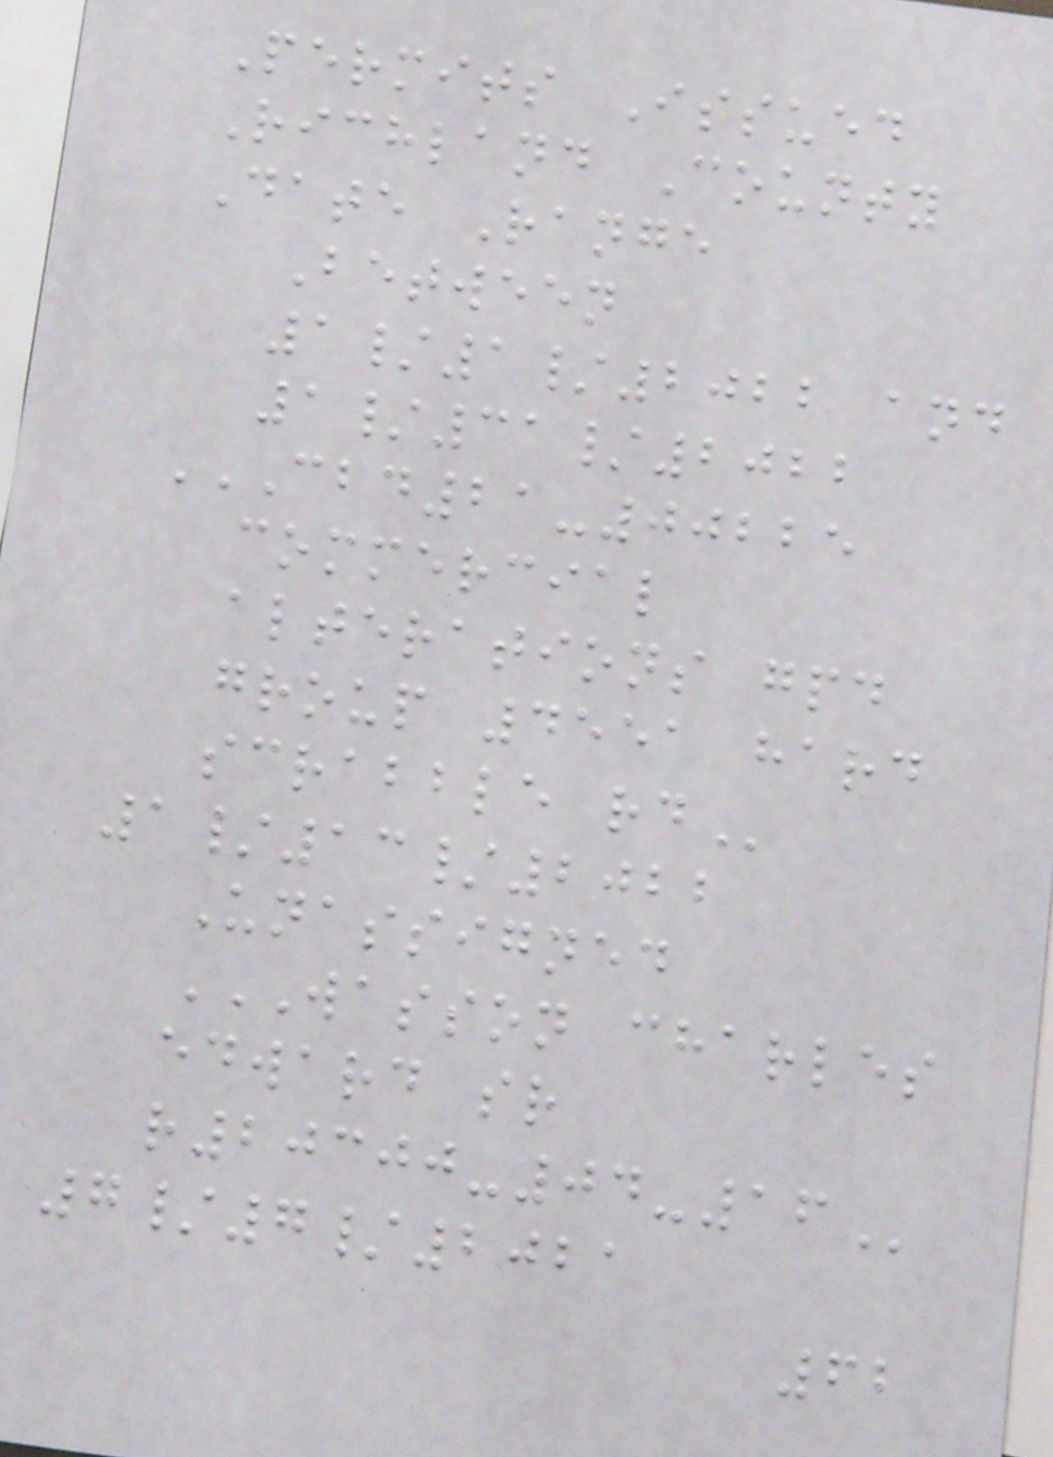Permits Issued
Richland County
Date Range
Between
1/1/2022 and
1/31/2022
CBD21-00225
COMMERCIAL
ALTERATIONS GPD
GROUP 4551 HARD
SCRABBLE RD
1/13/2022
Unassigned
WASSON CHARLES
EDWARD SR
R20300-04-16
7/7/2021
62
